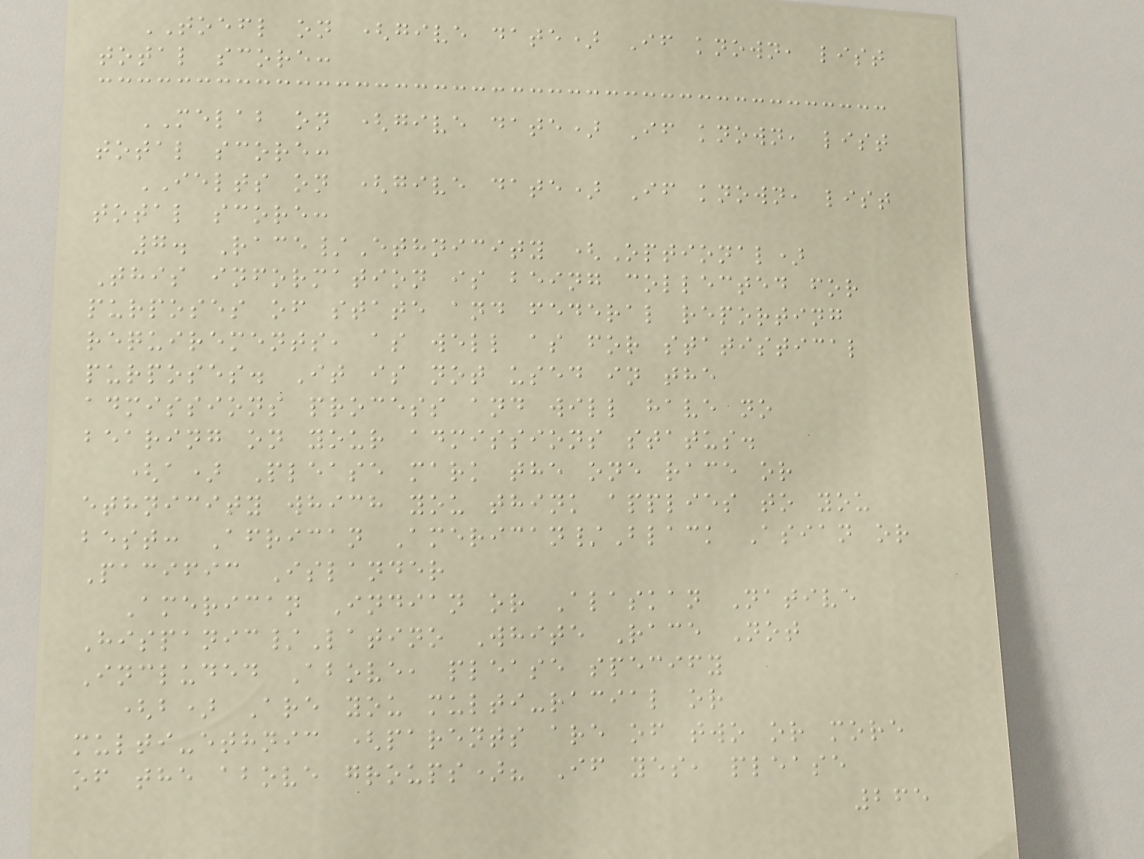TOEFL on (give date) If known, list
total score:
MELAB on (give date) If known, list
total score:
IELTS on (give date) If known, list
total score:
7. Race/Ethnicity (Optional)
This information is being collected for
purposes of state and federal reporting
requirements, as well as for statistical
purposes. It is not used in the
admissions process and will have no
bearing on your admissions status.
(a) Please mark the one race or
ethnicity which you think applies to you
best: African American/Black Asian or
Pacific Islander
American Indian or Alaskan Native
Hispanic/Latino White Race Not
Included Above, please specify
(b) Are you multi-racial or
multi-ethnic (parents are of two or more
of the above groups)? If yes, please
265
